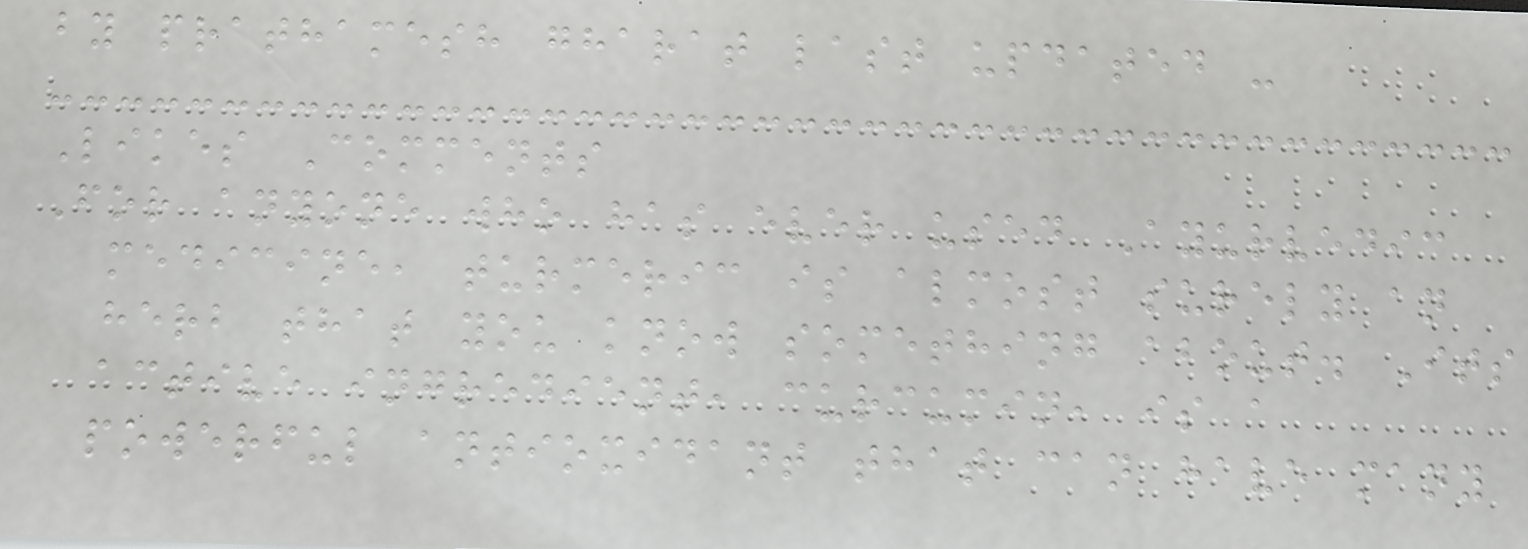by prathamesh gharat last updated -
Likes Comments
For anyone who has ever used Ayurvedic
medicine, turmeric is almost surely an
herb that you know something about. Its
active ingredient, curcumin, is a
powerful antioxidant that can have many
